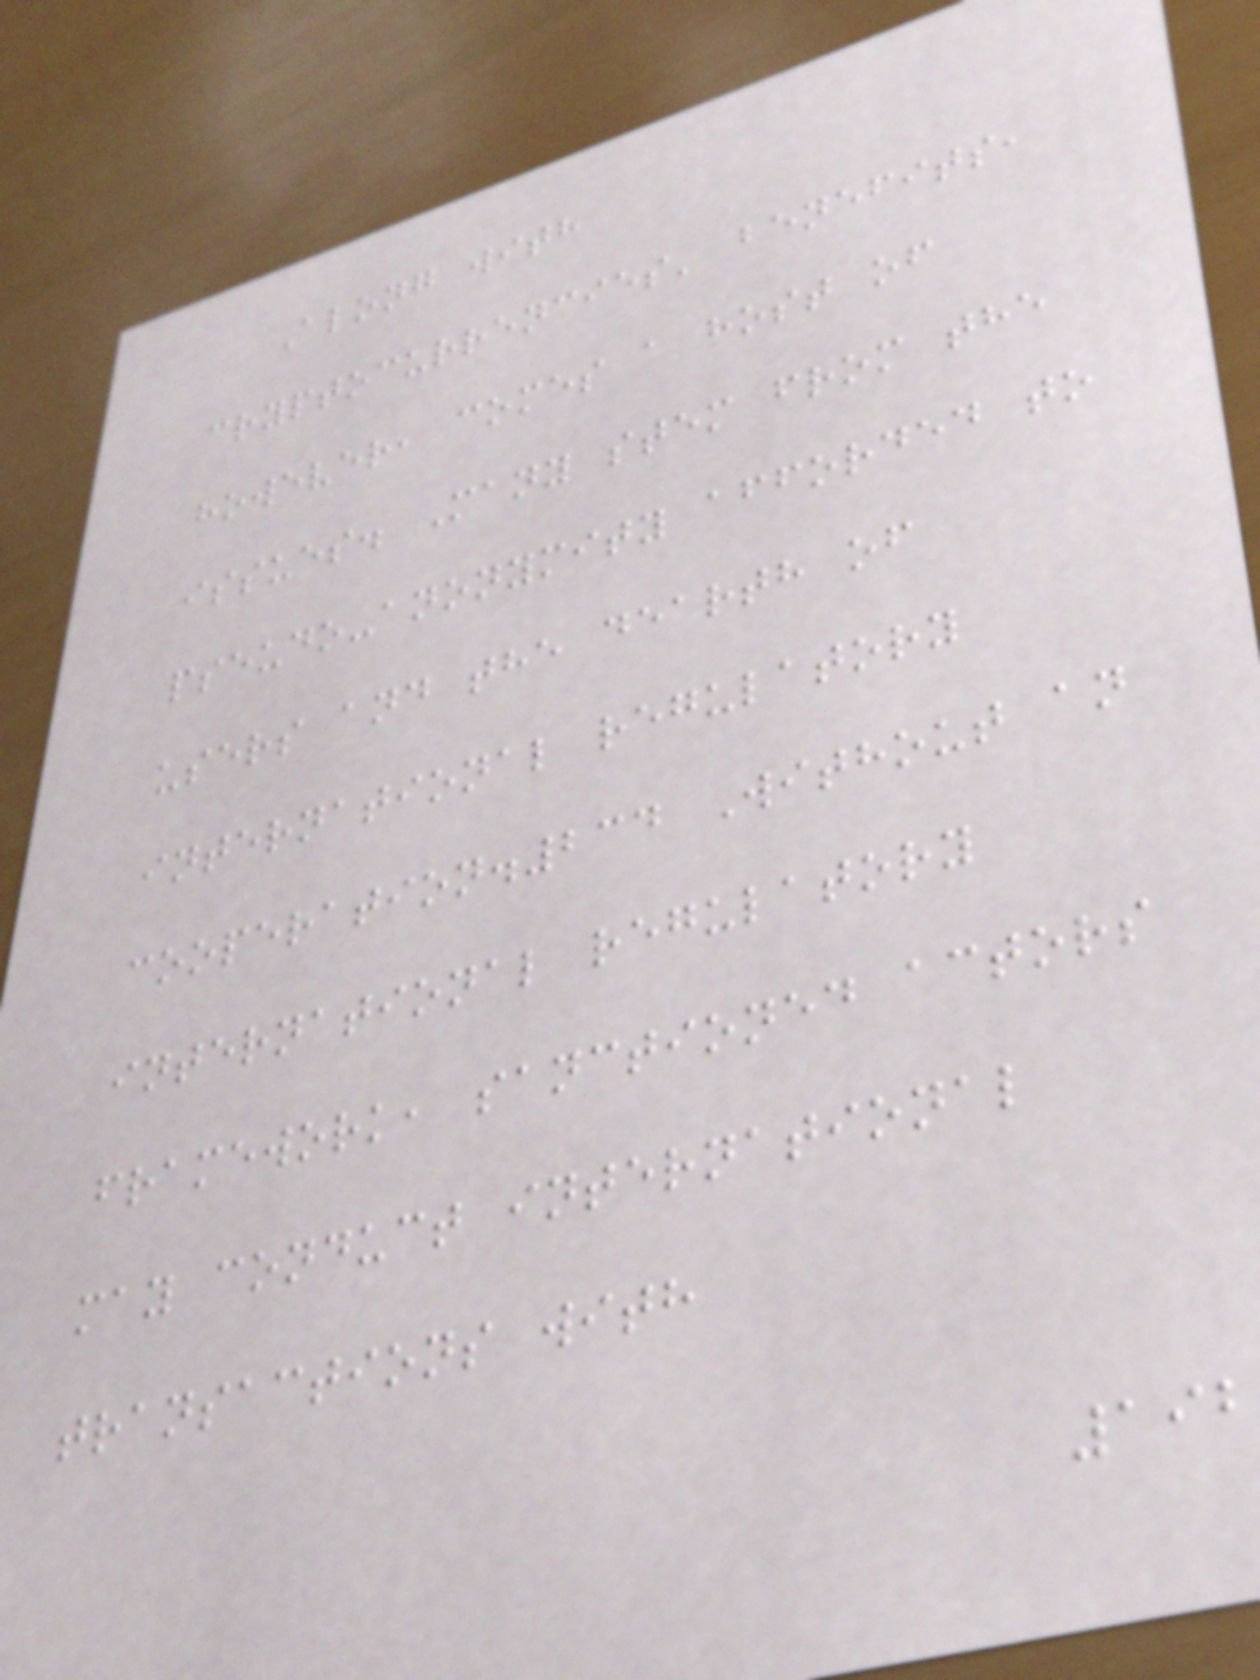Along with
cryptocurrencies' benefits,
however, comes a host of
issues. Many stem from the
pseudo-anonymity afforded to
users and the dearth of
international regulatory
cooperation.234 Without an
international regulatory
framework, sanctioned actors
may conduct international
transactions with
192
